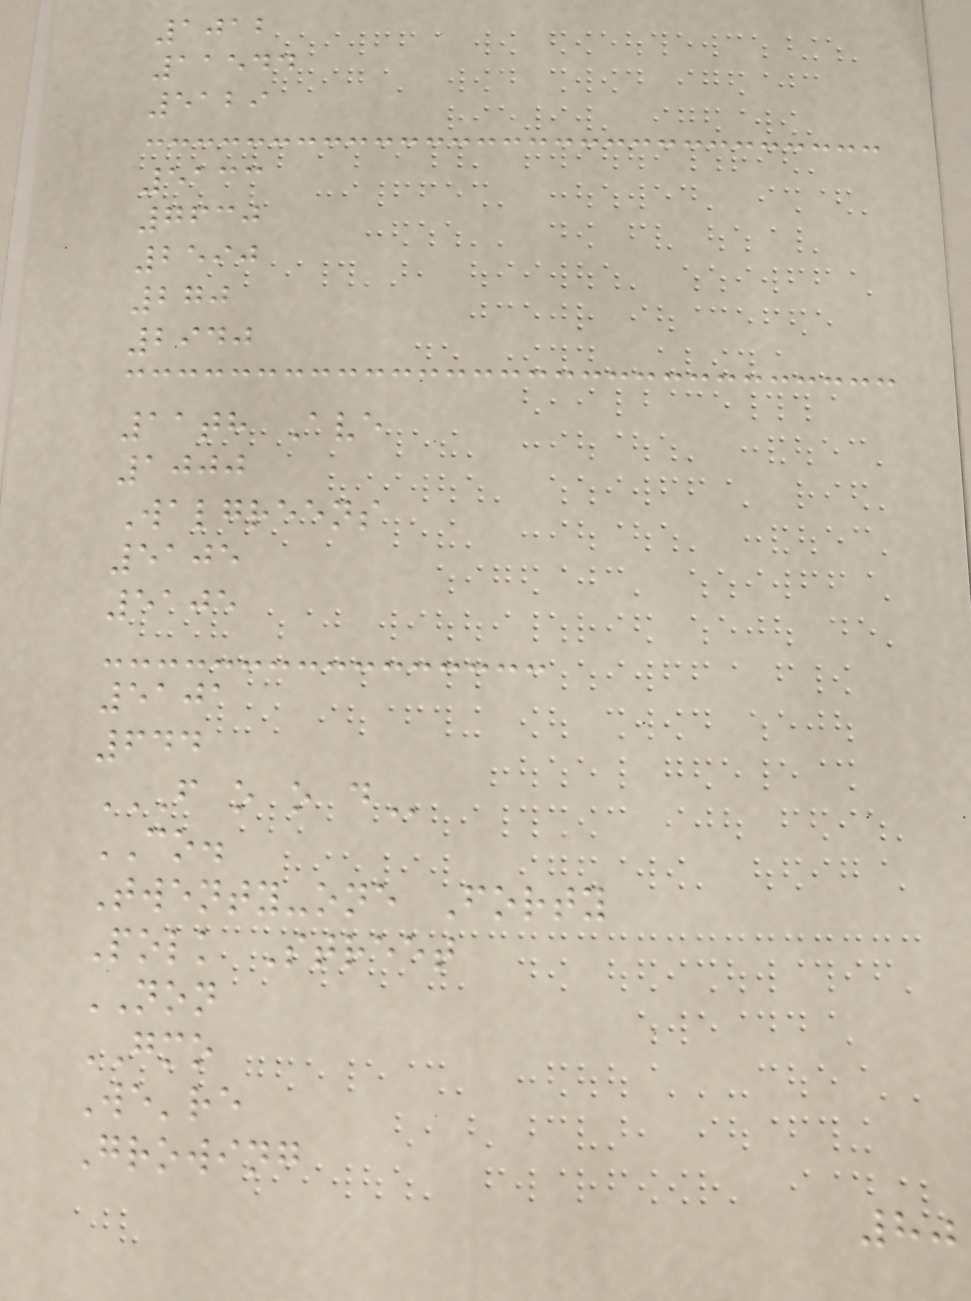1012
11544
5129
5133
7630
2590
270
2940
11th Ave
1000
Walgreens
5105
5105
5101
644
F O O D
CO.
Twenty-one Forty
Polk Street
NON
GMO
We're
Growing
80
